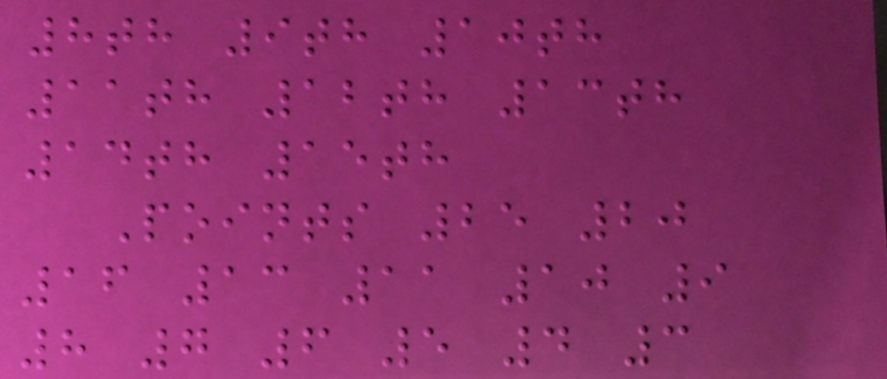8th 9th 10th
11th 12th 13th
14th 15th
Points 25 20
16 13 11 10 9
8 7 6 5 4 3
